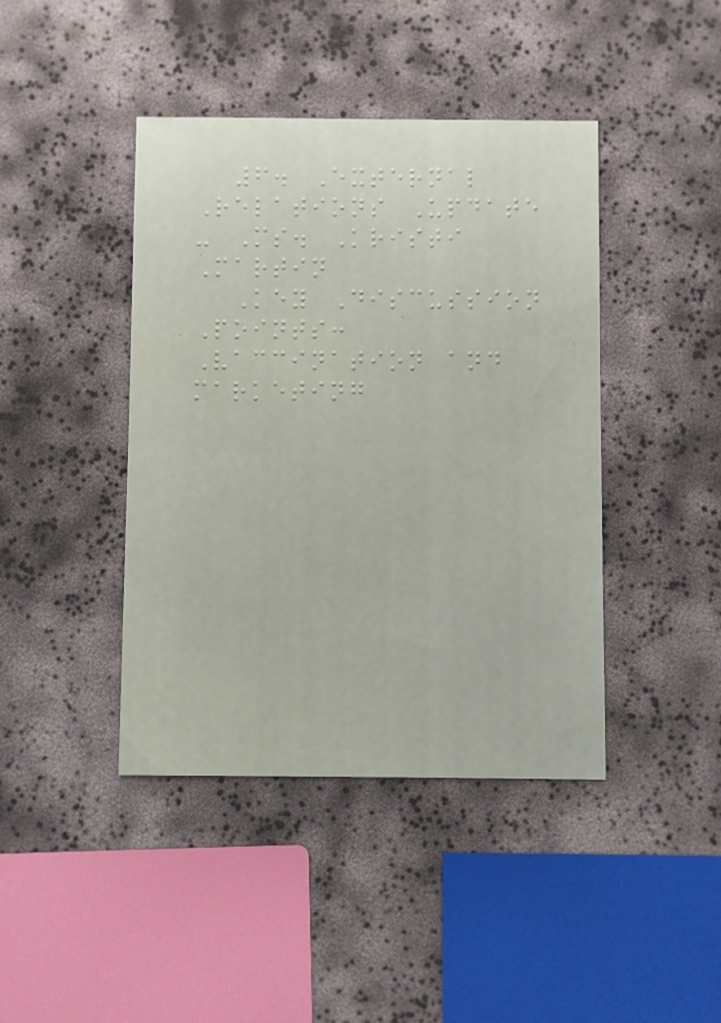6. External
Relations Update
- Ms. Kristi
Martin
Key Discussion
Points:
Vaccination and
marketing
